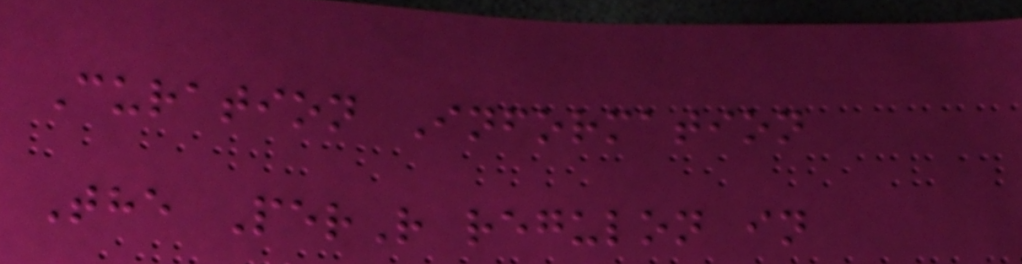Curation Information
The PerR regulon in
